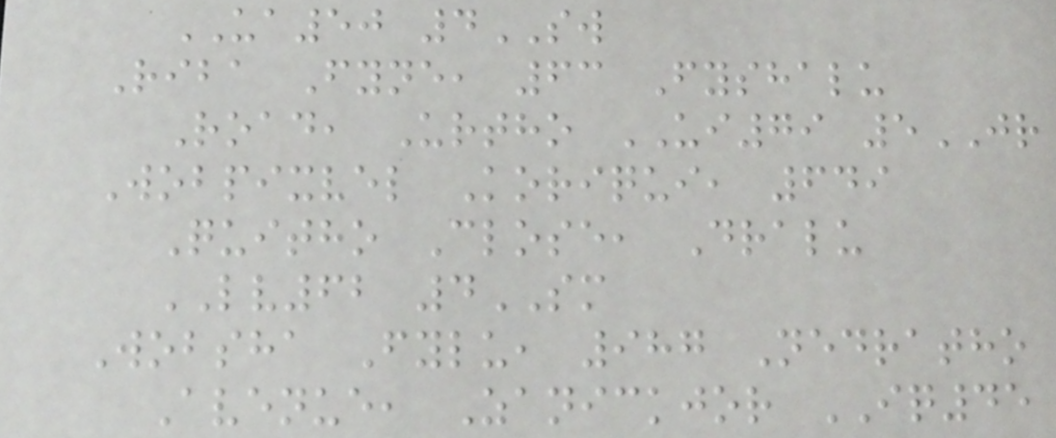UA50 4SW
Riba Fyne, 63 Fyshalu
Road, Urtho UI79 5JR
Wobpixvel Koriqui, 649
Quitho Close, Dralu
LV62 4SM
Wobsha Fylu, 987 Nedratho
Avenue, Zanickjor IQ45
